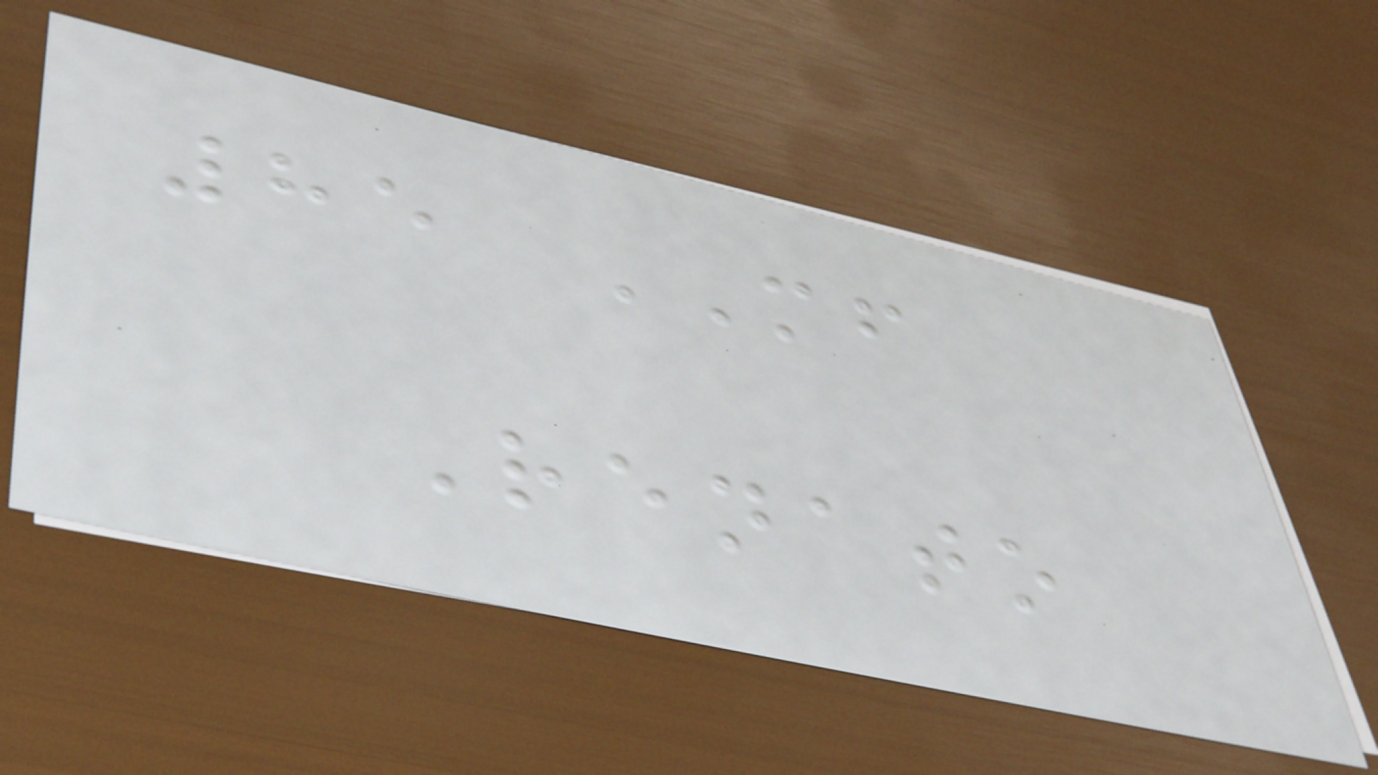85 MF
Renato
